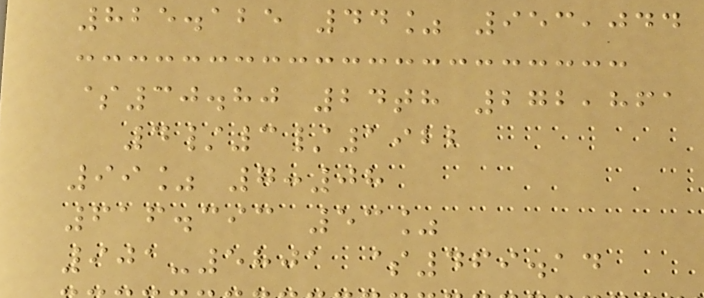825.125 44% 953,044
$30.80 24th 272,861
4/3/1922
99% 7:08
616.393 53%
901-5801 $469.14
